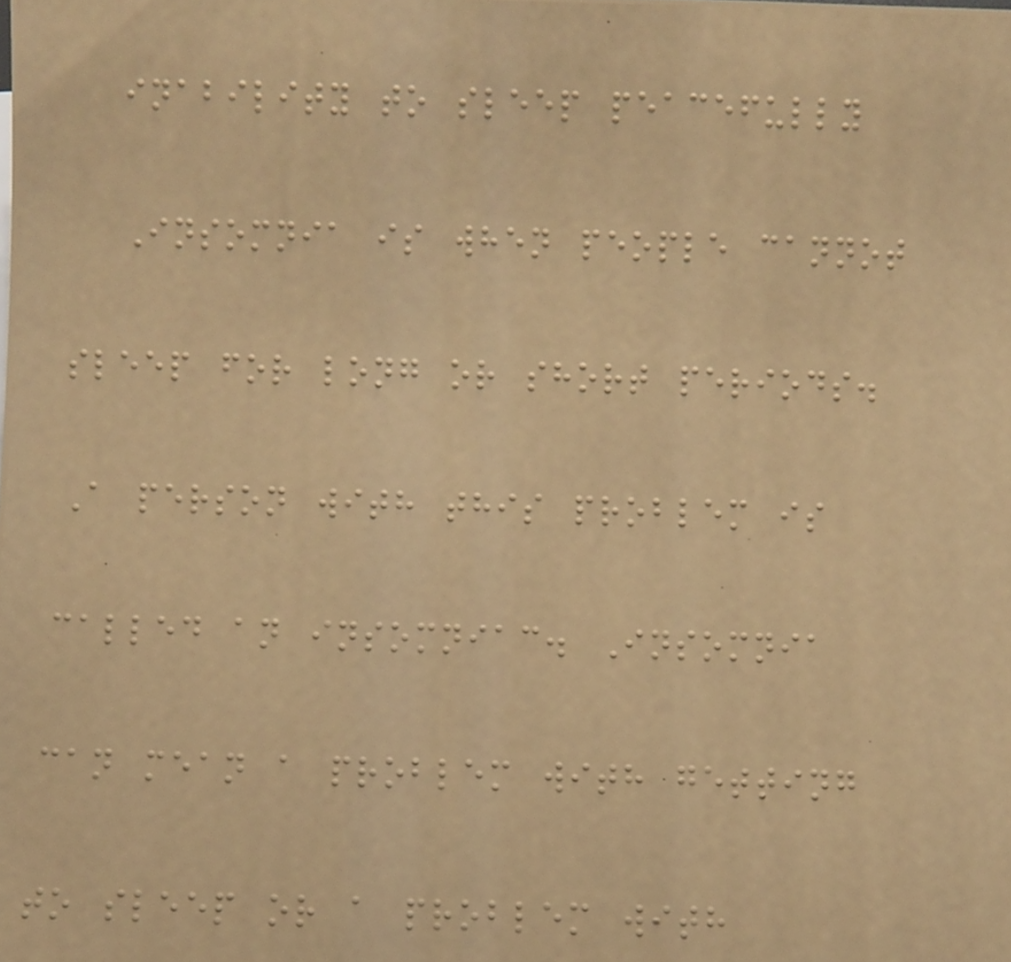inability to sleep peacefully
Insomnia is when people cannot
sleep for long or short periods.
A person with this problem is
called an insomniac. Insomnia
can mean a problem with getting
to sleep or a problem with
